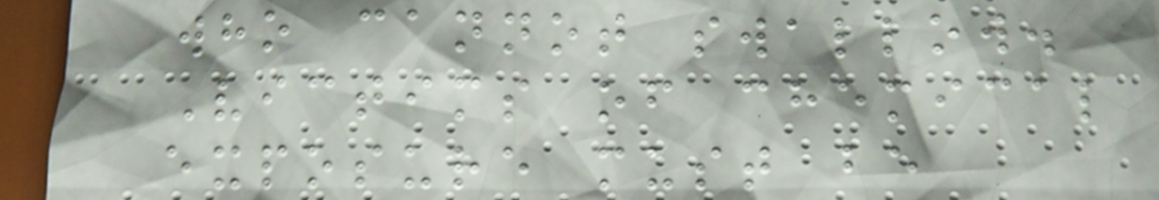who cannot swallow.
Victims of chemical
exposure must be
